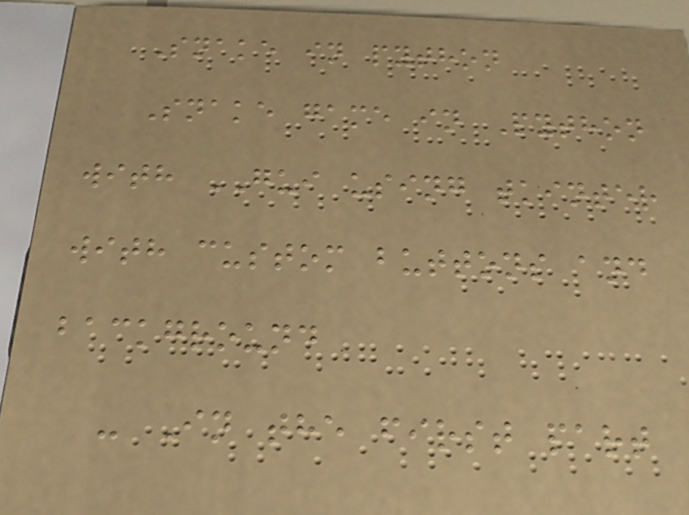Snake in python
Snake game in Python
with GUI using tkinter
with custom buttons and
background
- In the first part
